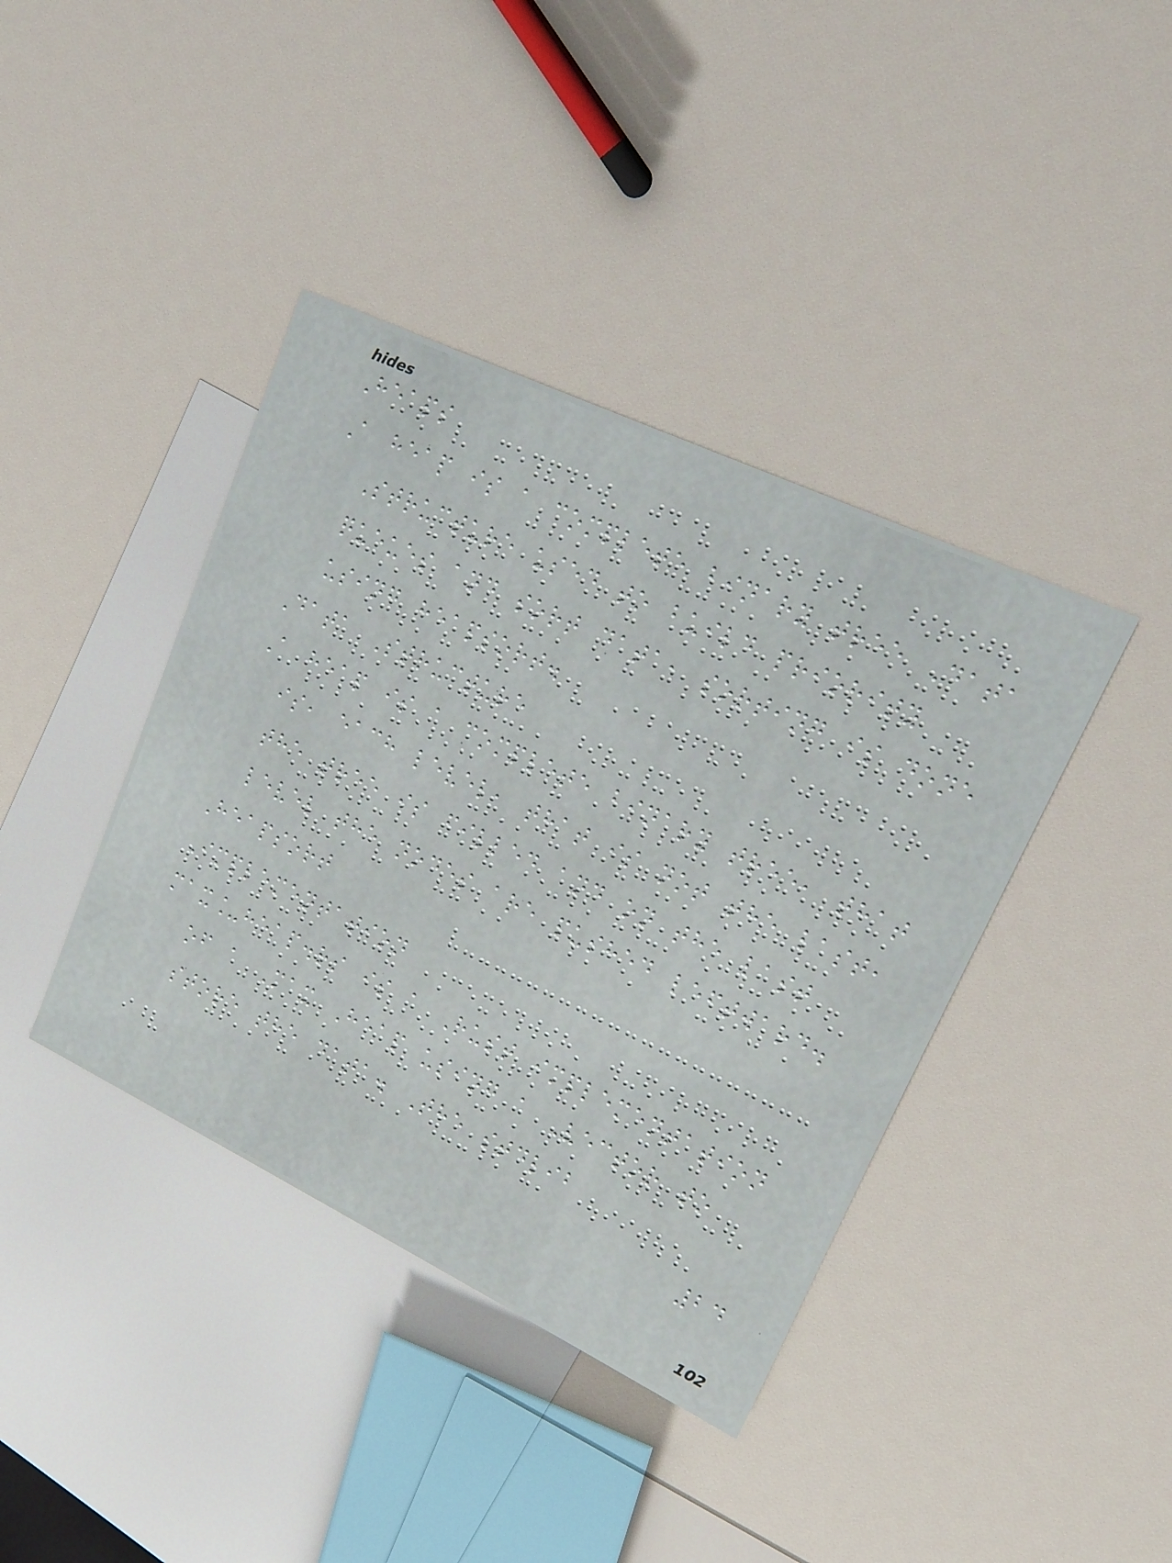Heaps
A heap is a complete binary tree Data
Structure used to build priority
queues and sort data, sorting is done
using heapsort.
Data Structure
A heap is a complete binary tree, that
is, each level, that is not the last,
the tree is filled and on the last
level the nodes are pushed leftward.
Heapsort
Implementation
max_heap.rs is a Rust implementation
of a Max Heap using a Vector to
store the data. The stdlib
24
